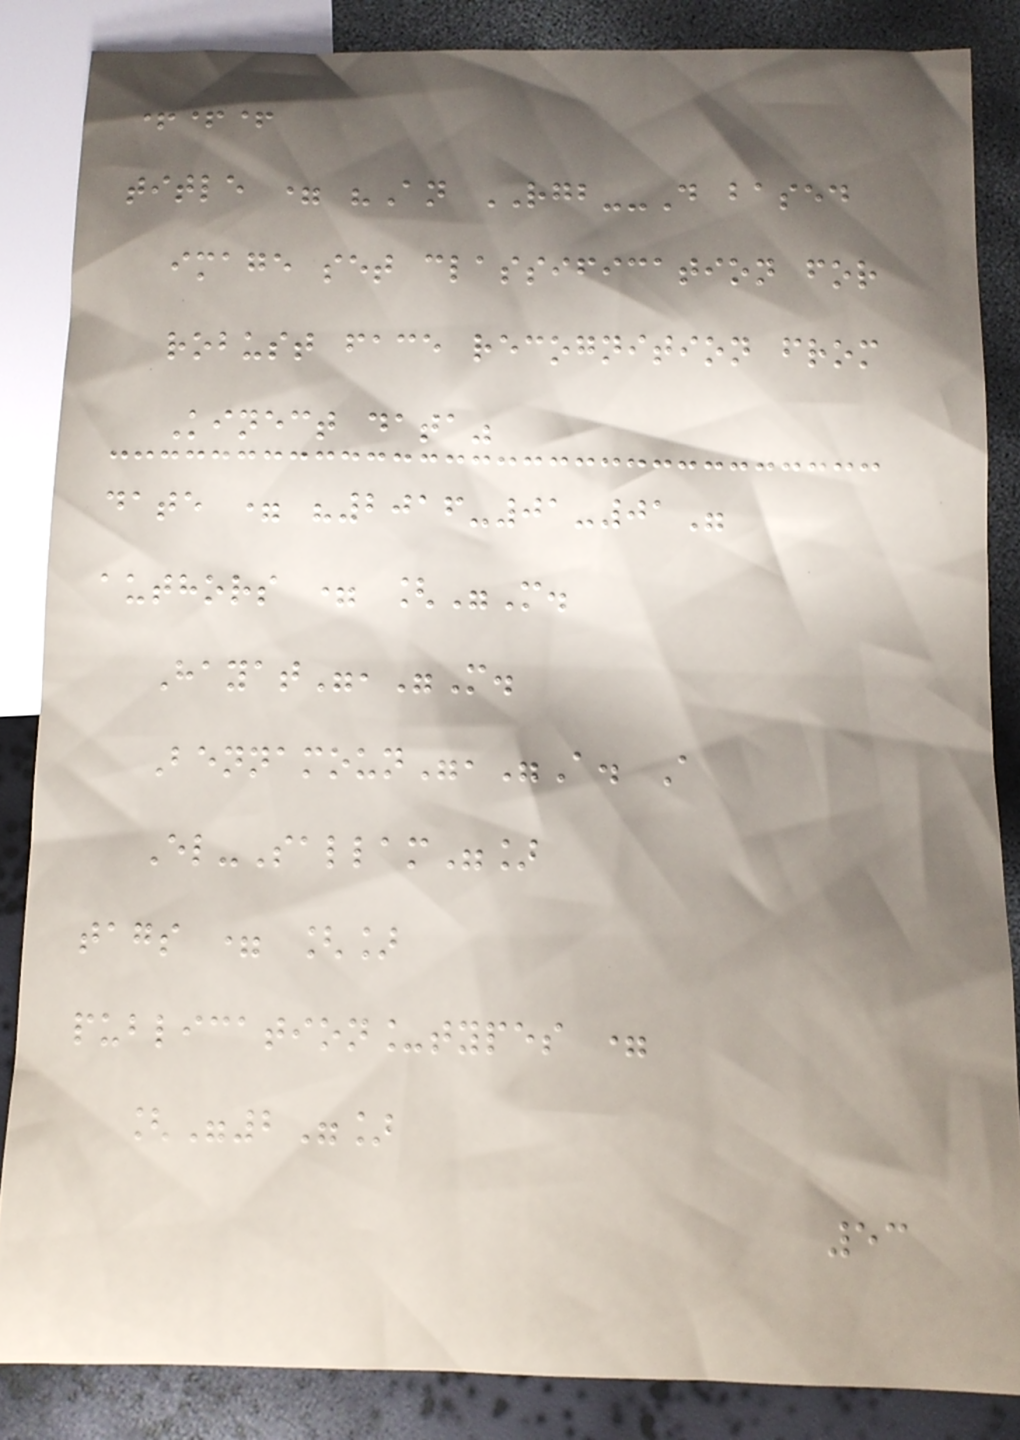+++
title = "An RGB--D based
image set classification for
robust face recognition from
Kinect data"
date = "2016-01-01"
authors = ["M.
Hayat","M.
Bennamoun","A. A
El-Sallam"]
tags = []
publication_types =
["2"]
53
